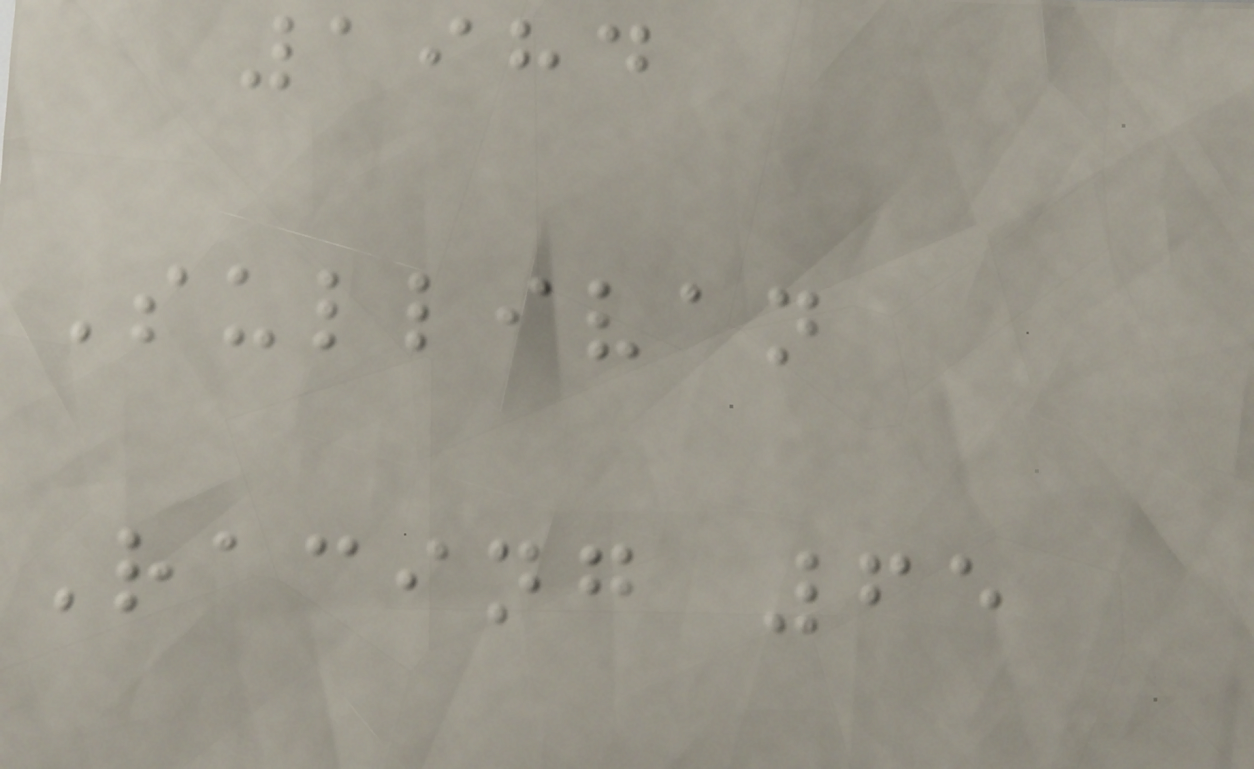1984
Sullivan
Racing 65
